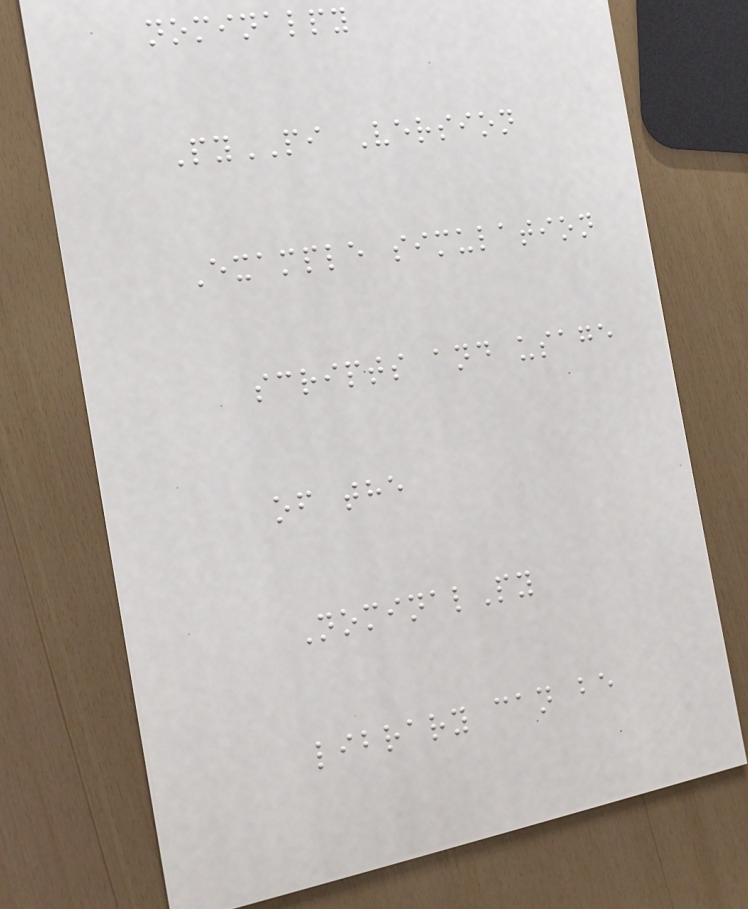nominalpy
PyPI Version
Example simulation
scripts and usage
of the
NominalPy
library can be
